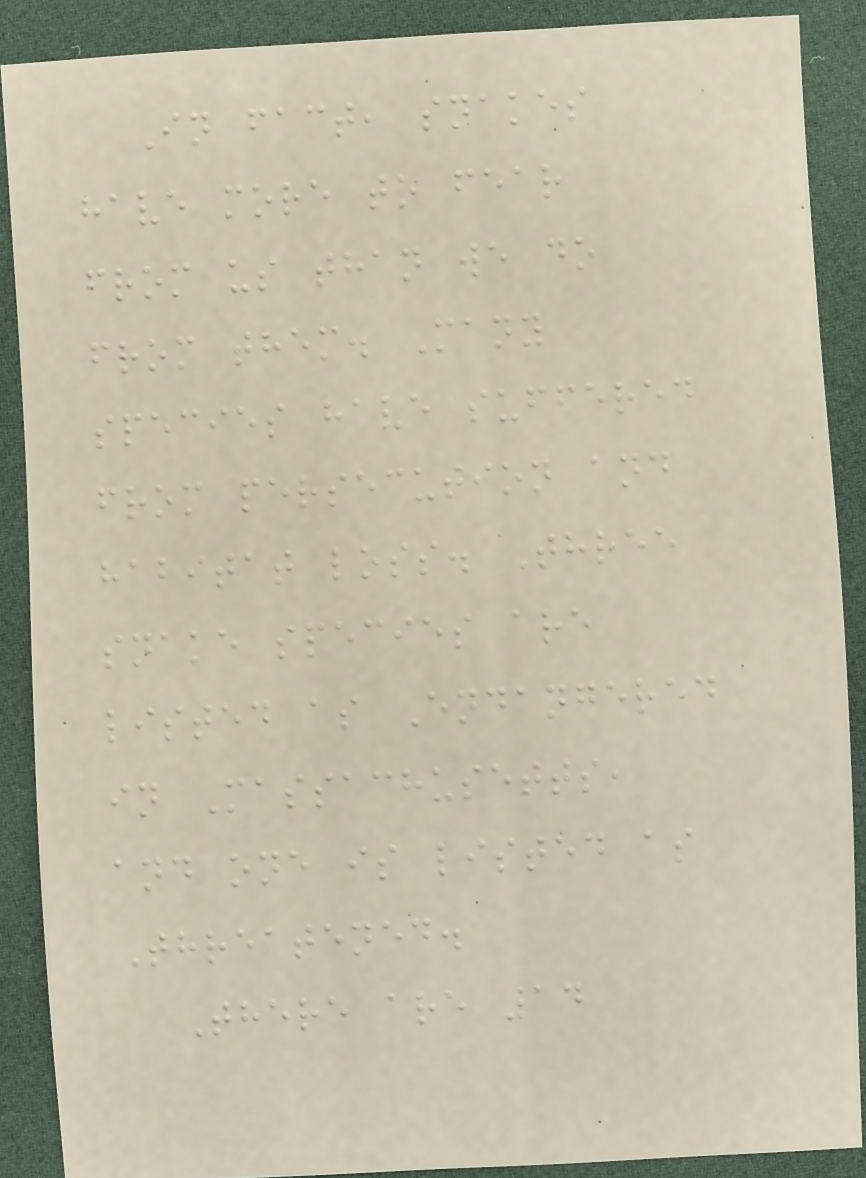In fact, snakes
have more to fear
from us than we do
from them. Many
species have suffered
from persecution and
habitat loss. Three
snake species are
listed as Endangered
in Massachusetts,
and one is listed as
Threatened.
There are 14
